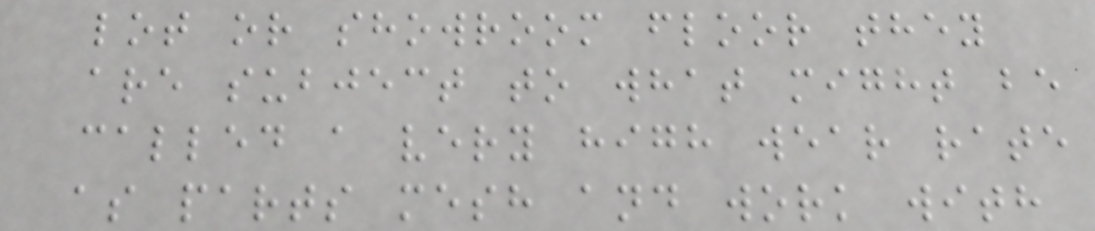lot or showroom floor they
are subject to what might be
called a very high wear rate
as parts mesh and work with
